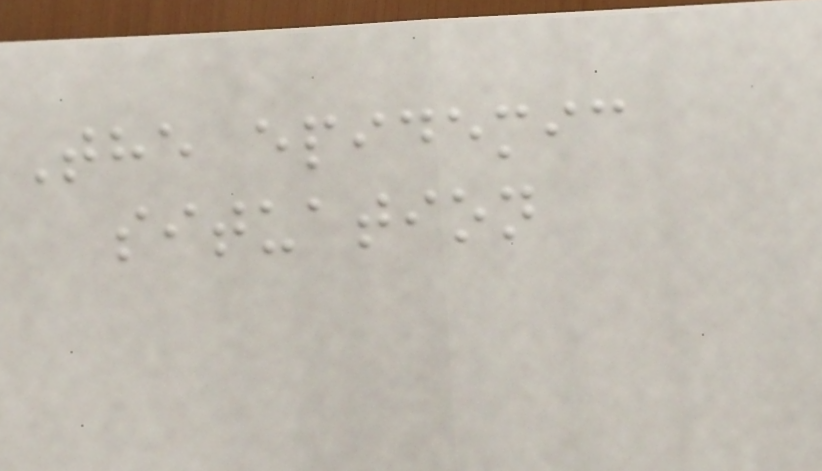The epidemic
situation
